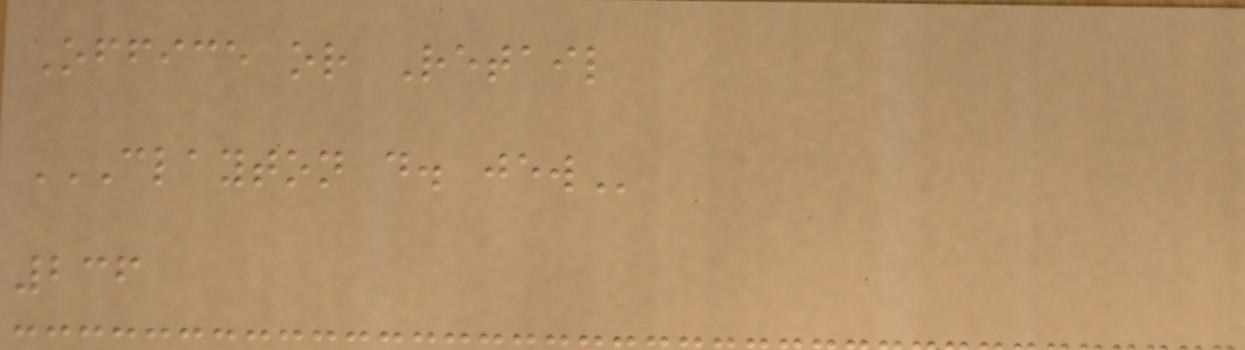Office or Retail
CLAYTON D. JEW
236
